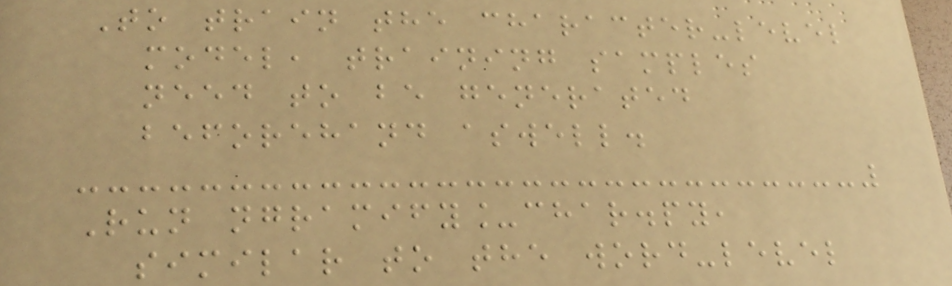To train the character-level
model, training samples
need to be generated
beforehand aswell.
Run ngramify_char.py,
similar to the word-level
